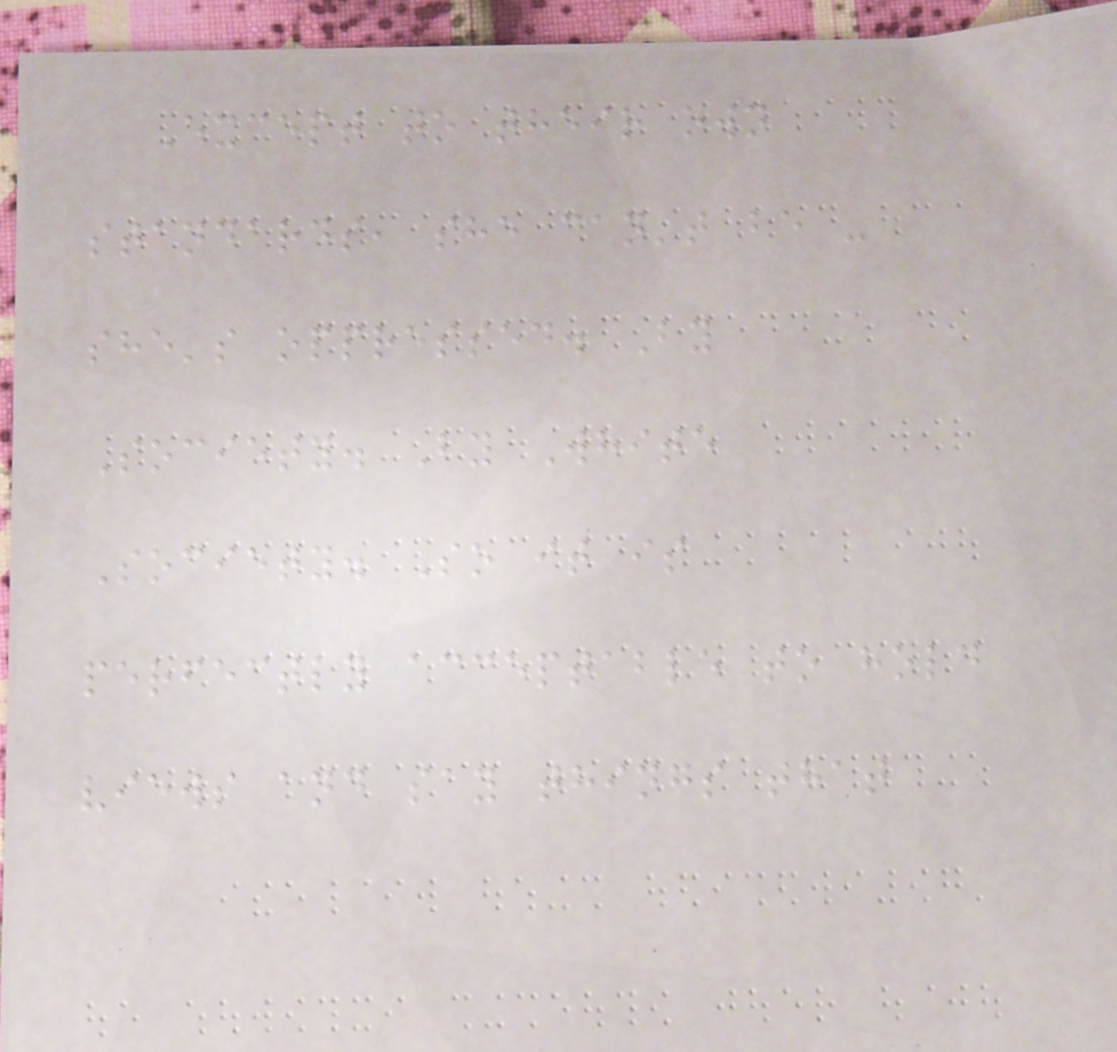Except to their own
standards, she can't be -
she's oppressed. By
Society. By White
Society. So it is
perfectly acceptable to hold
views and say things that
